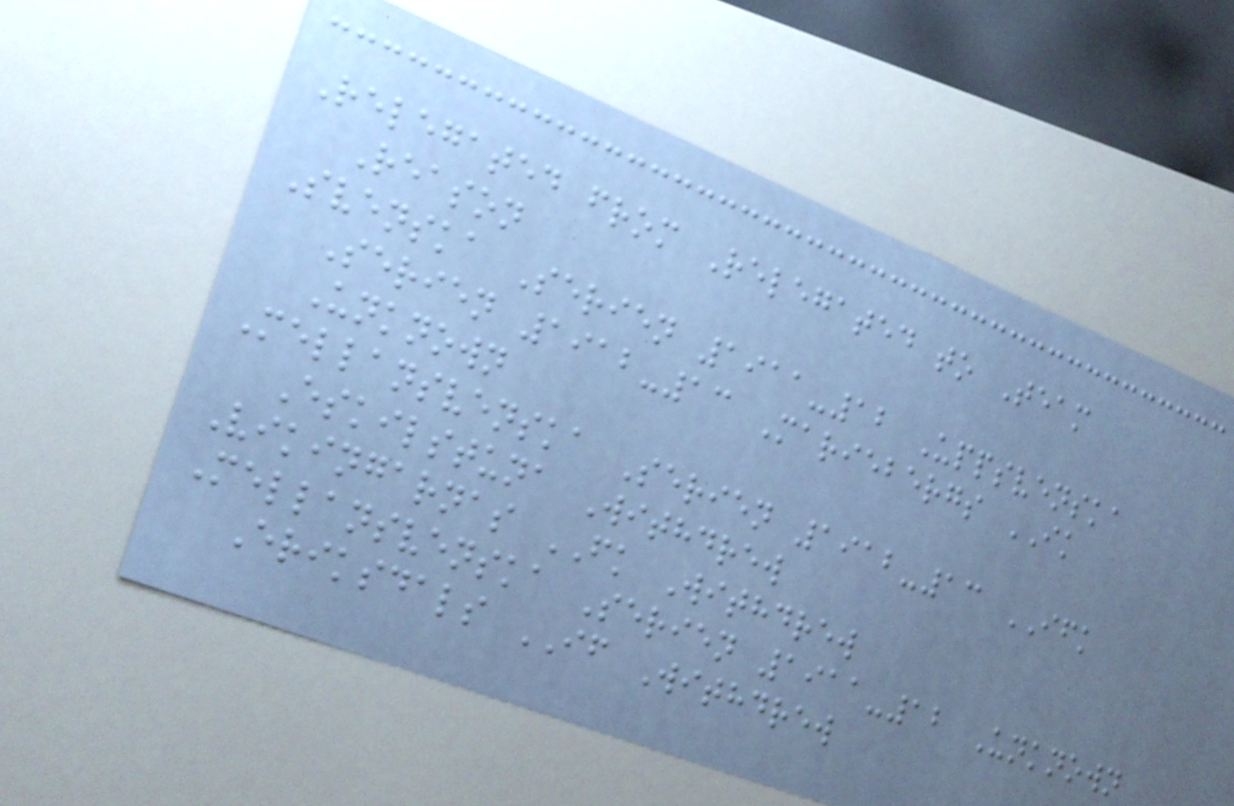Relegated from Relegated to Team
Reason
Svenska Serien 1911-12 Uppsvenska
Serien 1912-13 Mariebergs IK
Unknown
Mellansvenska Serien 1912-13 IFK
Eskilstuna Withdrew
Vikingarnas FK Withdrew
Mellansvenska Serien 1911-12 Unknown
Eriksdals IF Withdrew
